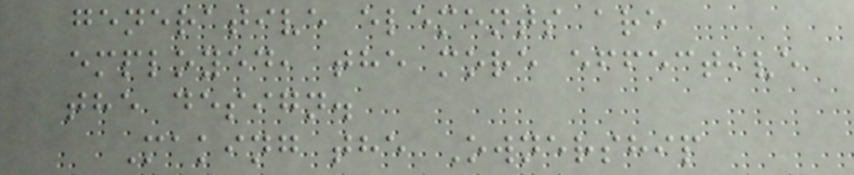generative elements are
employed, the more effective
the design.
Making the Ownership
